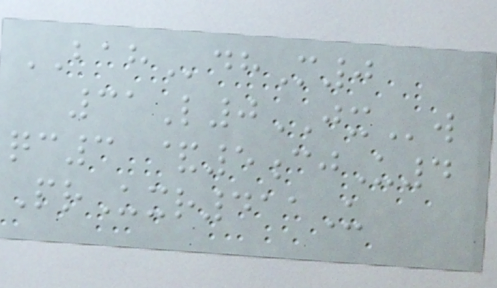BAHdhM0
31L0JXw
qc3 &5cjU4
PrUxr411U
